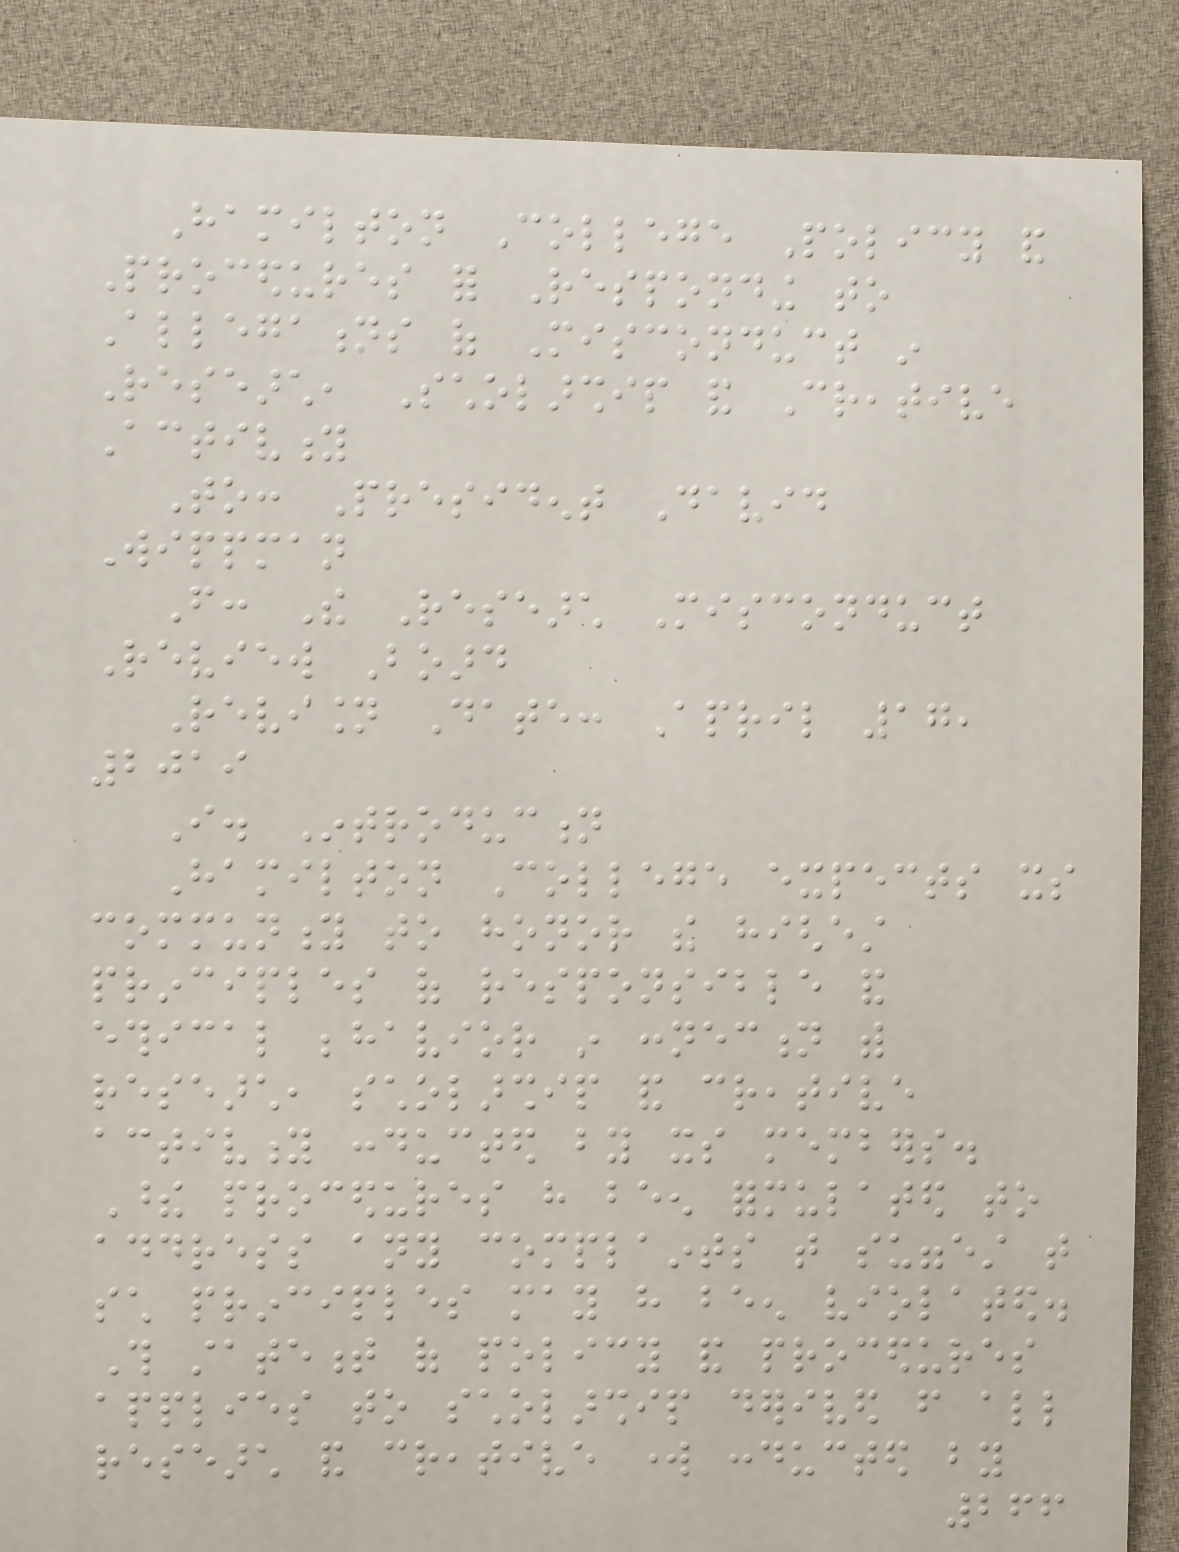Hamilton College Policy and
Procedures for Responding to
Allegations of Misconduct in
Research, Scholarship and Creative
Activity
To: President David
Wippman
From: The Research Misconduct
Review Board
Revision Date: April 17,
2019
I. Introduction
Hamilton College expects its
community to honor the highest
principles of responsible and
ethical behavior in connection with
research, scholarship and creative
activity conducted by its members.
These procedures have been formulated to
address any complaints that suggest that
such principles may have been violated.
This statement of policy and procedures
applies to scholarship derived from all
research and creative work conducted by
266
